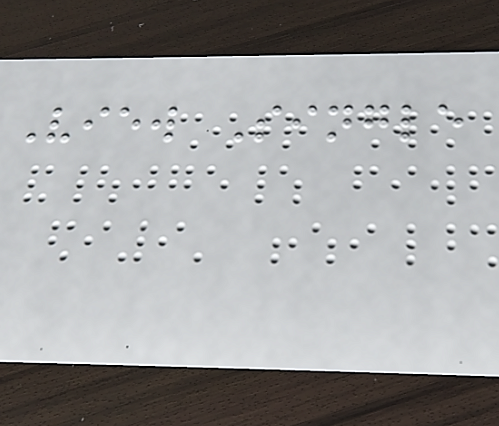View Single
